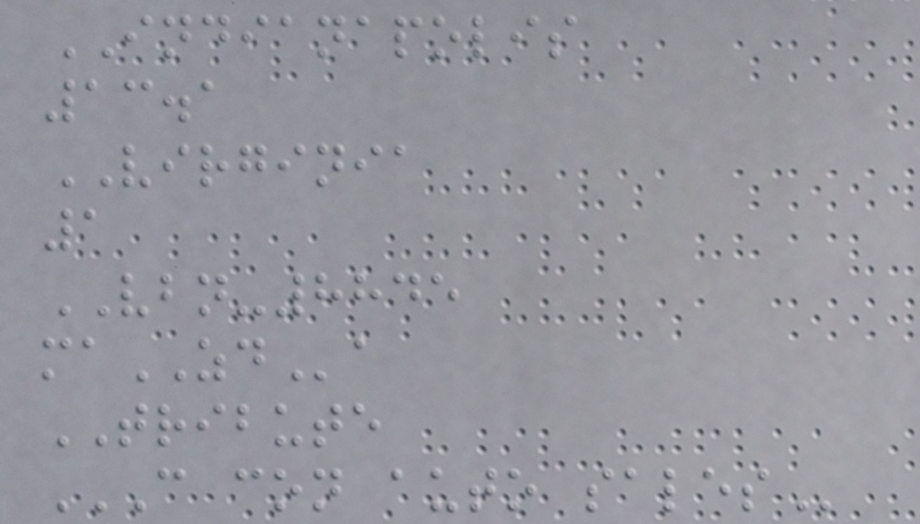INDIANAPOLIS
13.1
VIRGINIA
1
VBN-8845
maZDa
TRIBUTE
C CON AUTO SALES
